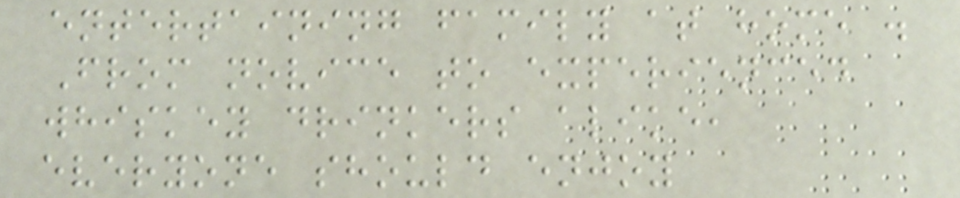entertaining family at home .
From novice to experienced
whiskey drinkers alike,
everyone should enjoy
